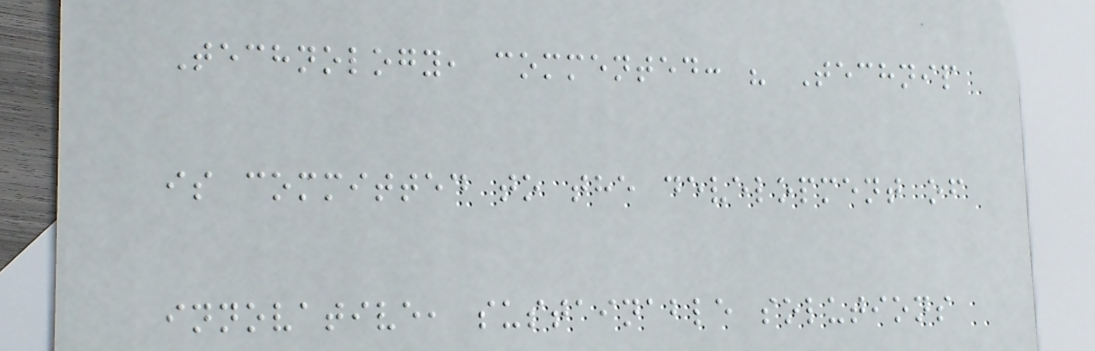Technology, commented: " Technip
is committed to the development of
innovative, sustainable solutions
